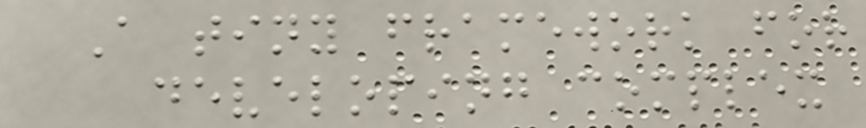A tiny framework for
developing complex
